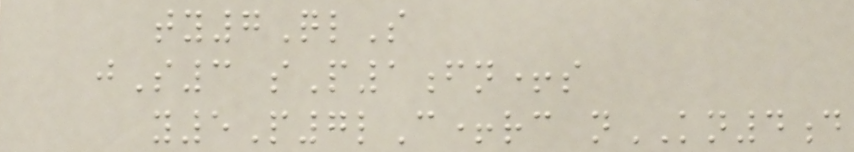ty7QlS
jS3 sP1fn+s
y5P7lC+rc nKN4d
